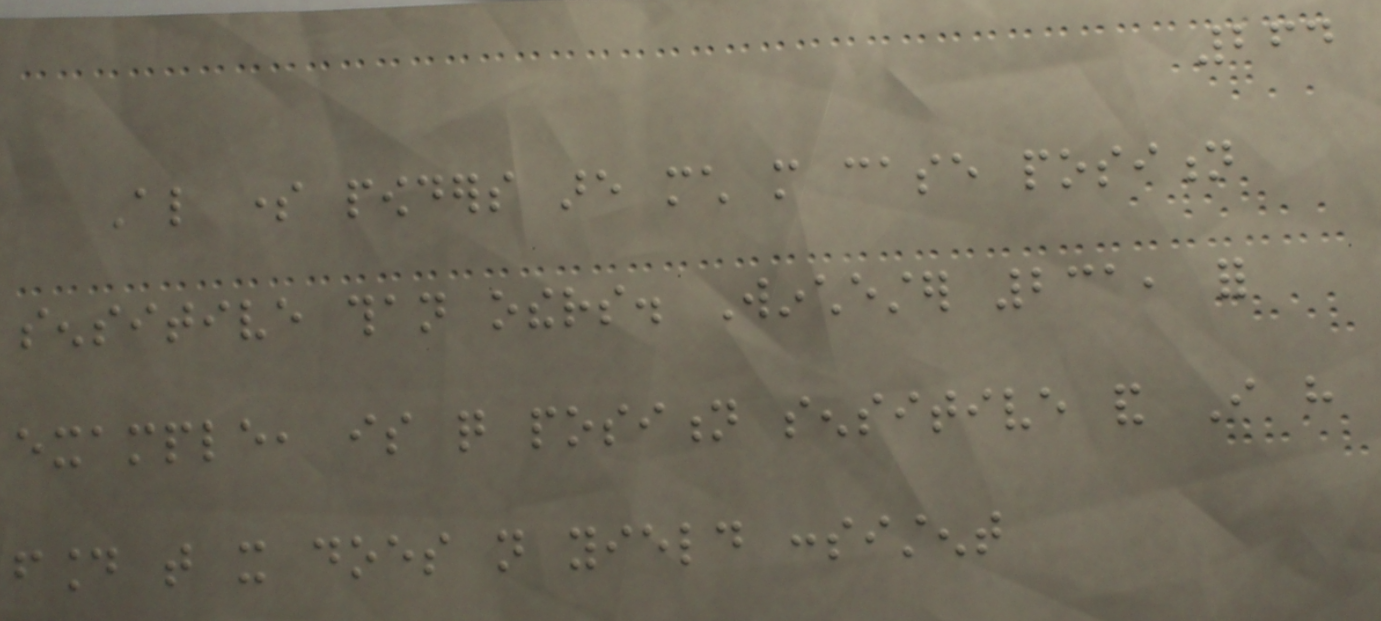264
Also some powders are much more case position
sensitive than others. Winchester 231, for
example, is quite position sensitive and I have
found that it does not yield consistent
